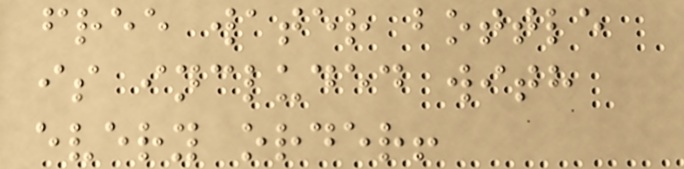free water bottle
is included with
every order!
